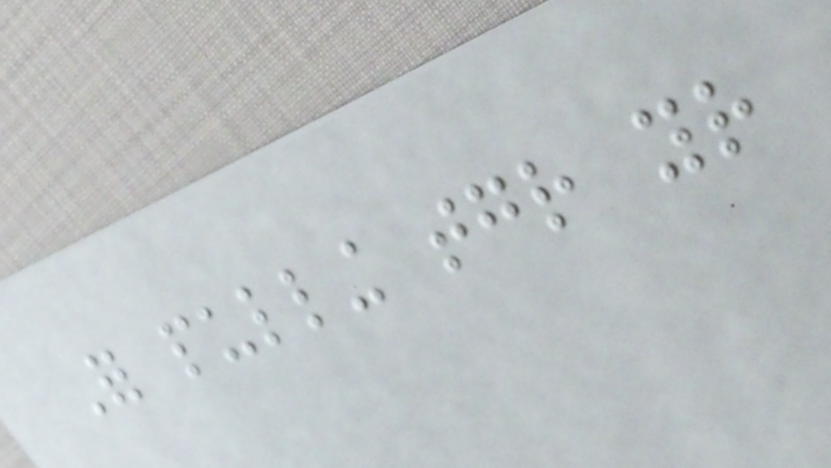For pulling together your
